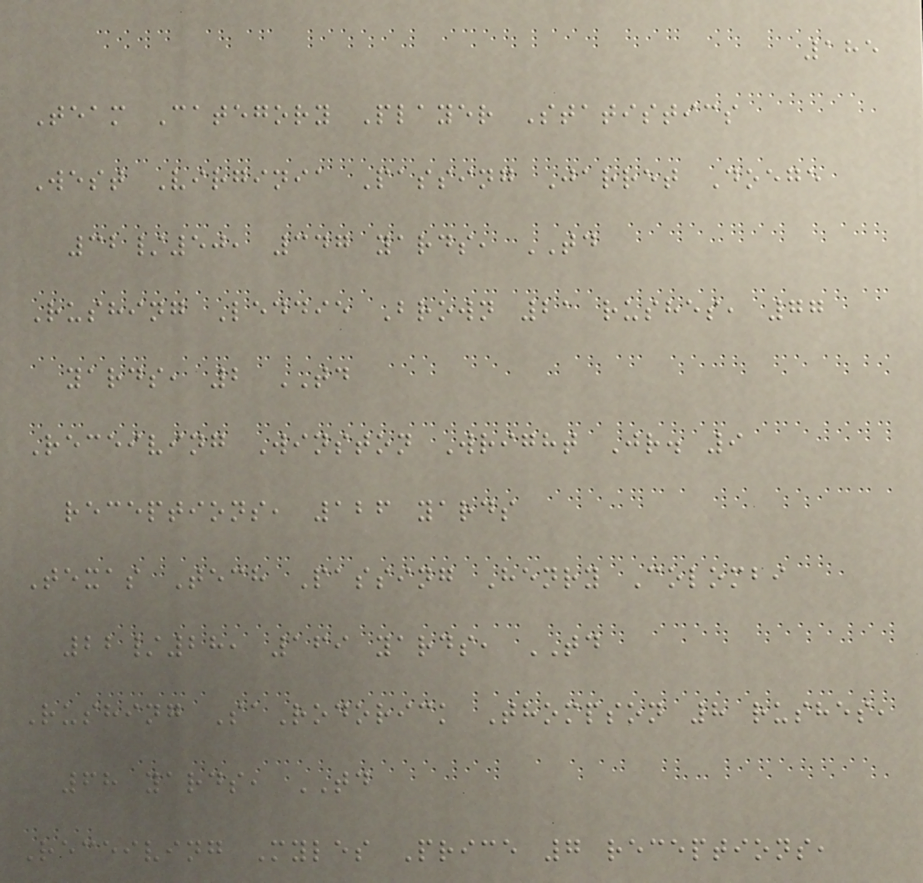185
Team Category Player Statistics
West Virginia Passing Jarret Doege
32/50, 347 yards, TD
Rushing Leddie Brown 21 rushes, 77
yards, 2 TD
Receiving Winston Wright Jr. 9
receptions, 126 yards
Texas Tech Passing Henry Colombi
22/28, 169 yards, TD
Rushing SaRodorick Thompson 8 rushes,
68 yards, TD
Receiving Myles Price 7 receptions,
